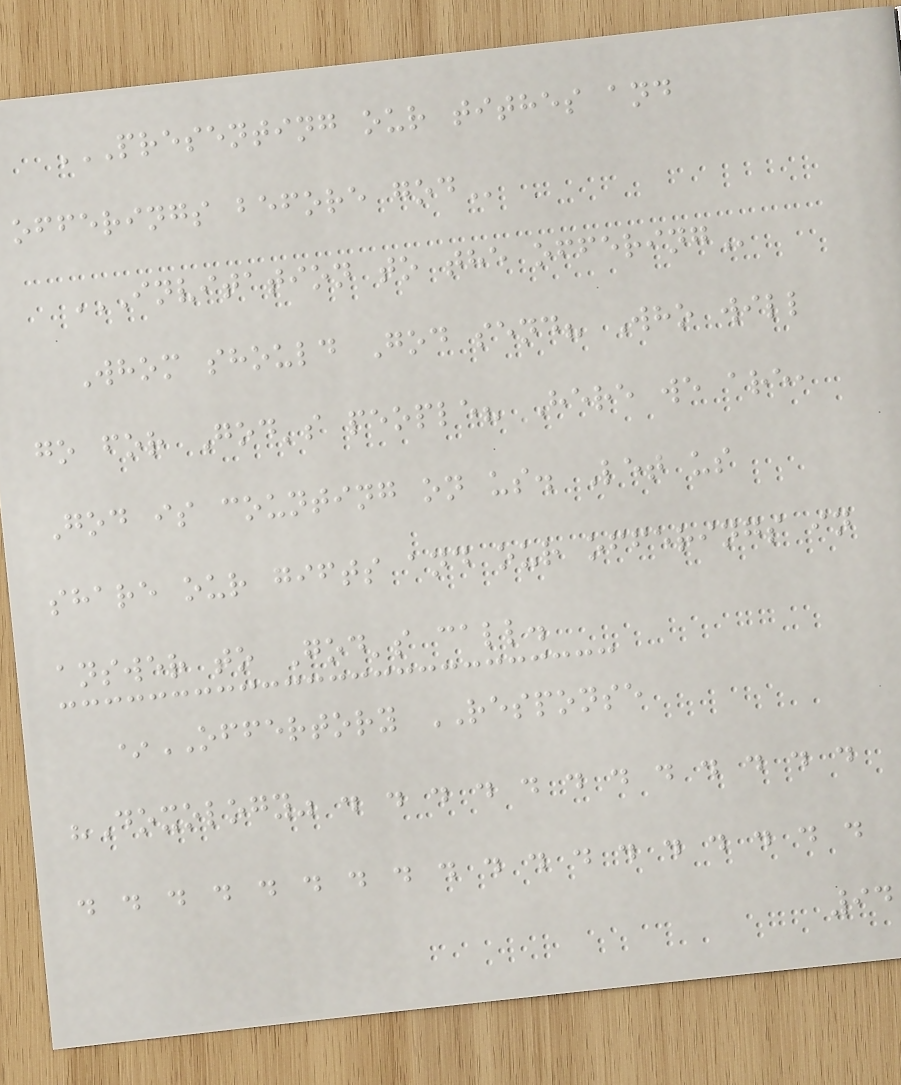PRESENTING OUR TITHES AND
OFFERINGS BEFORE GOD
INVITATION TO THE OFFERING
Whom should God send? Who will
go for God's people? Here we are,
God is counting on us. Let us
share our gifts and our offerings in
answer to God's call.
*OFFERTORY RESPONSE
"Doxology" . . . . . . . . . . . .
. . . . . . . . . . . . . . . . . .
94
